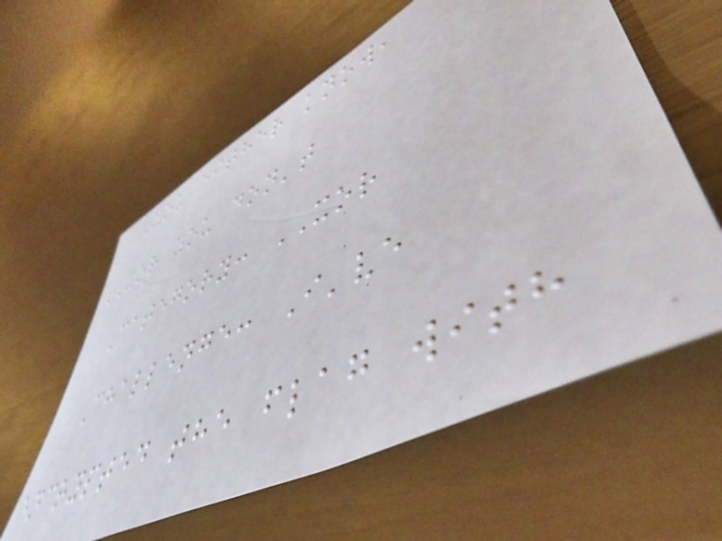You either know,
XOR you don't
Category: XOR
Challenge: I've
encrypted the flag with
